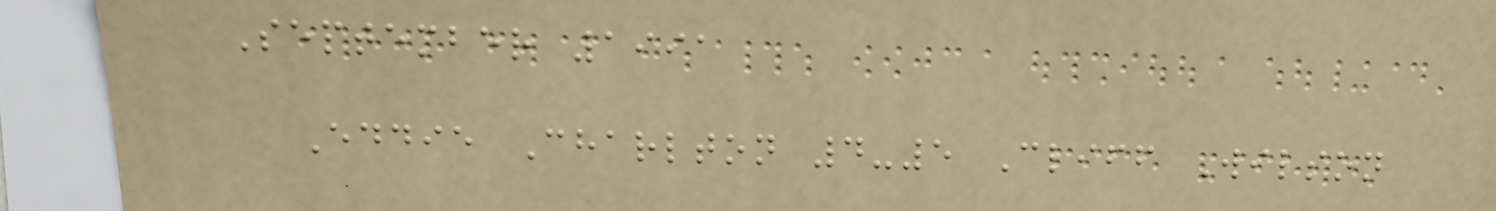September 1991
Eddie Charlton 4-5 Cliff Wilson
